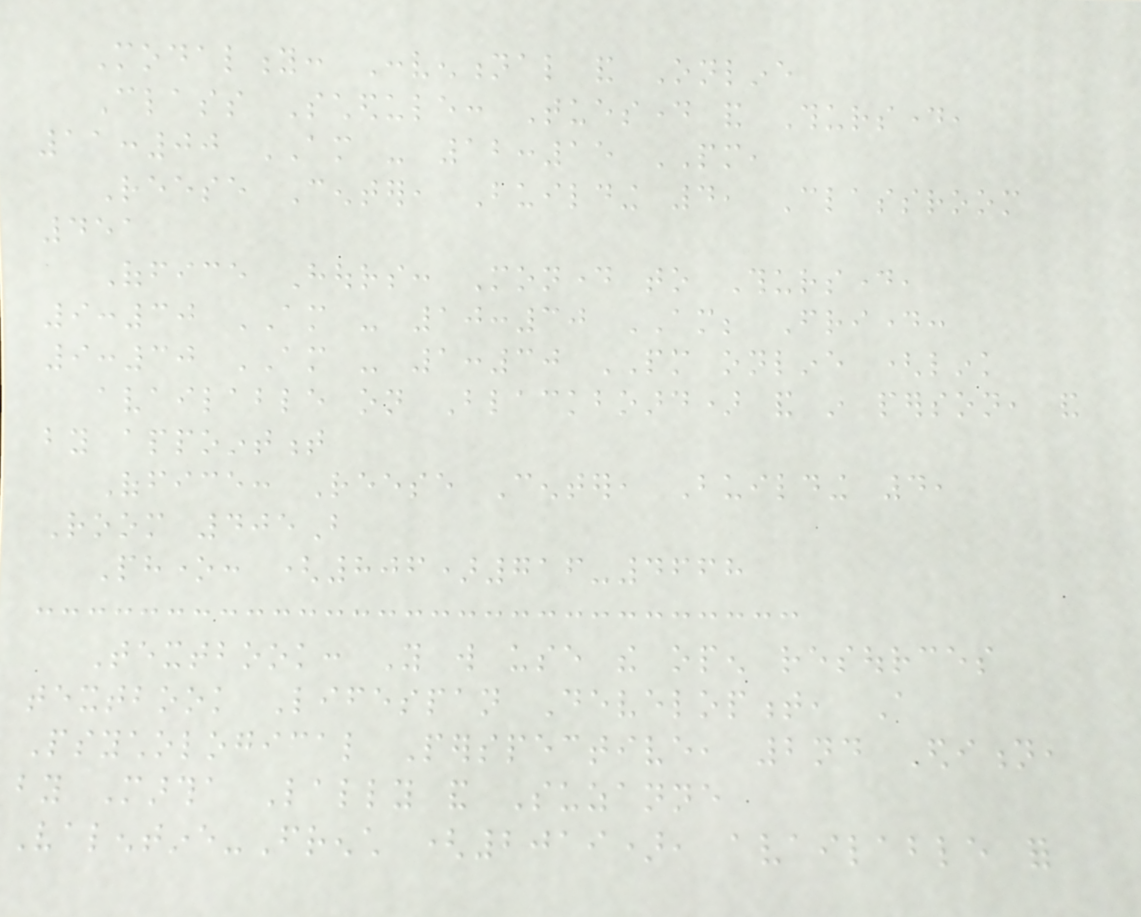Modality: Conventional and Online
Class Schedule: Tuesday and Thursday,
11:00 AM - 12:15 PM,
Reese Center, Building 4, Classroom
451
Office Hours: Monday to Thursday,
9:30 AM - 10:30 AM; Friday:
9:30 AM - 1:30 PM online (link
available on Blackboard) and in person, and
by appointment
Office: Reese Center, Building 4,
Room 405B
Phone: (806)716-4668
Textbook: You will use the open resources
textbook Lifespan Development, A
Psychological Perspective, 2nd Edition,
by Martha Lally and Suzanne
Valentine-French (2019), available for
